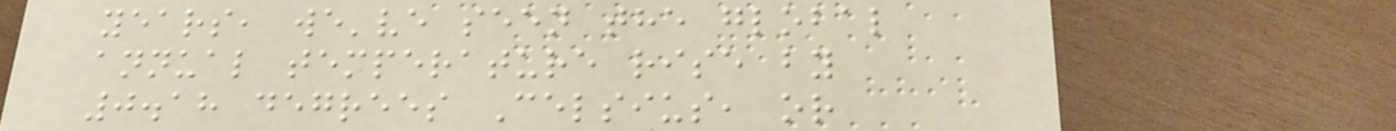years, we've seen the global
annual temperature rise by
0.18 degrees Celsius, or
